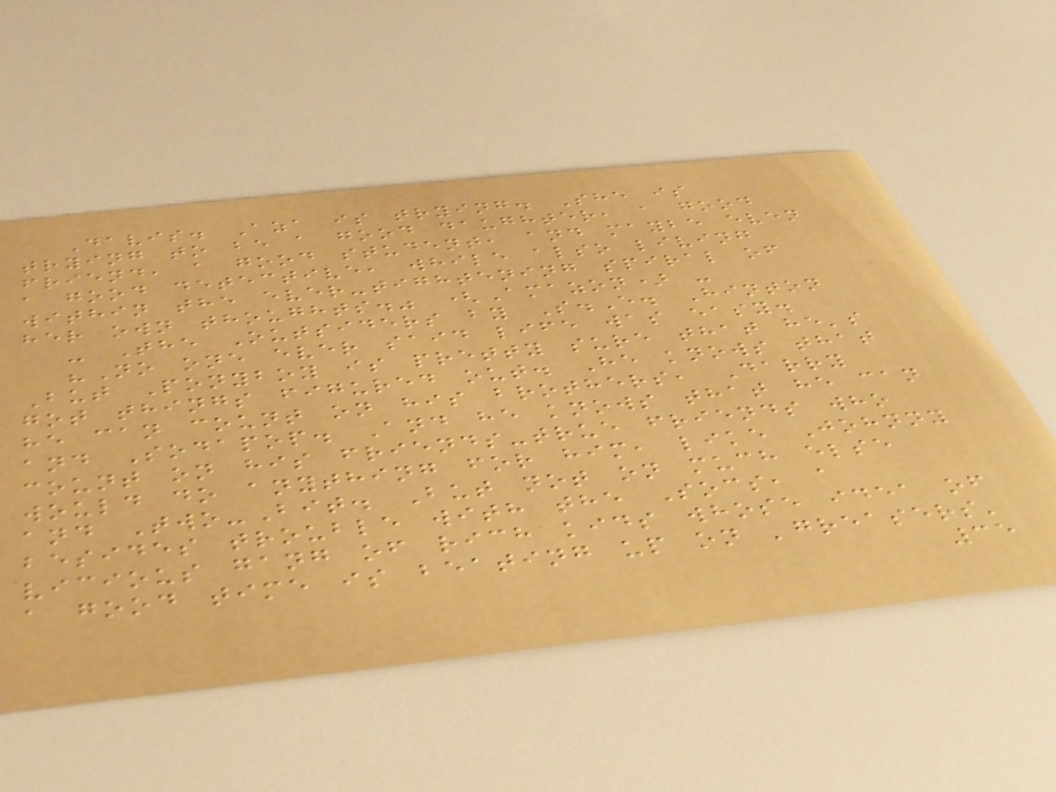Davis. Aza is trying. She is
trying to be a good daughter, a good
friend, a good student, and maybe even
a good detective, while also living
within the ever-tightening spiral of
her own thoughts." (Amazon) -
- The Outsiders by S.E. Hinton
"No one ever said life was easy.
But Ponyboy is pretty sure that he's
got things figured out. He knows that
he can count on his brothers, Darry
and Sodapop. And he knows that he can
count on his friends-true friends who
would do anything for him, like Johnny
and Two-Bit. But not on much else
besides trouble with the Socs, a
vicious gang of rich kids whose idea of
a good time is beating up on 'greasers'
35
